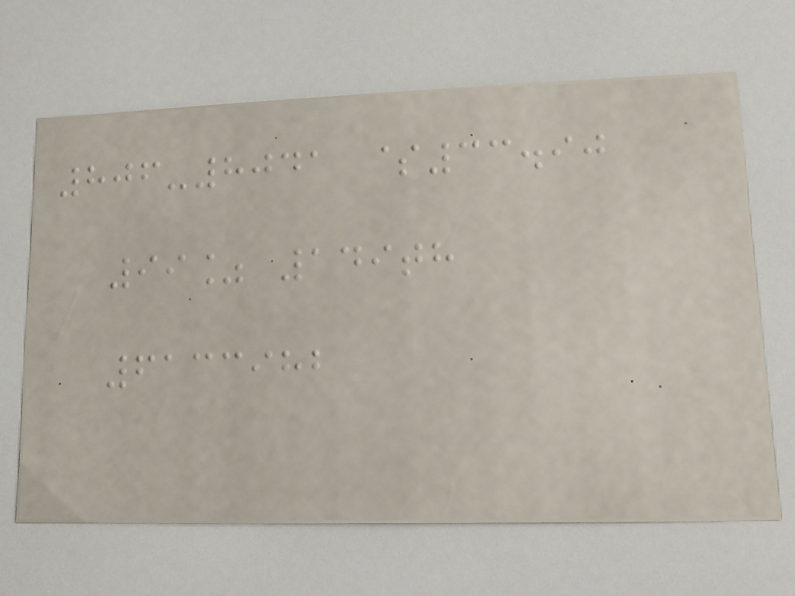806-8041 $33.90
99% 149th
6133982
